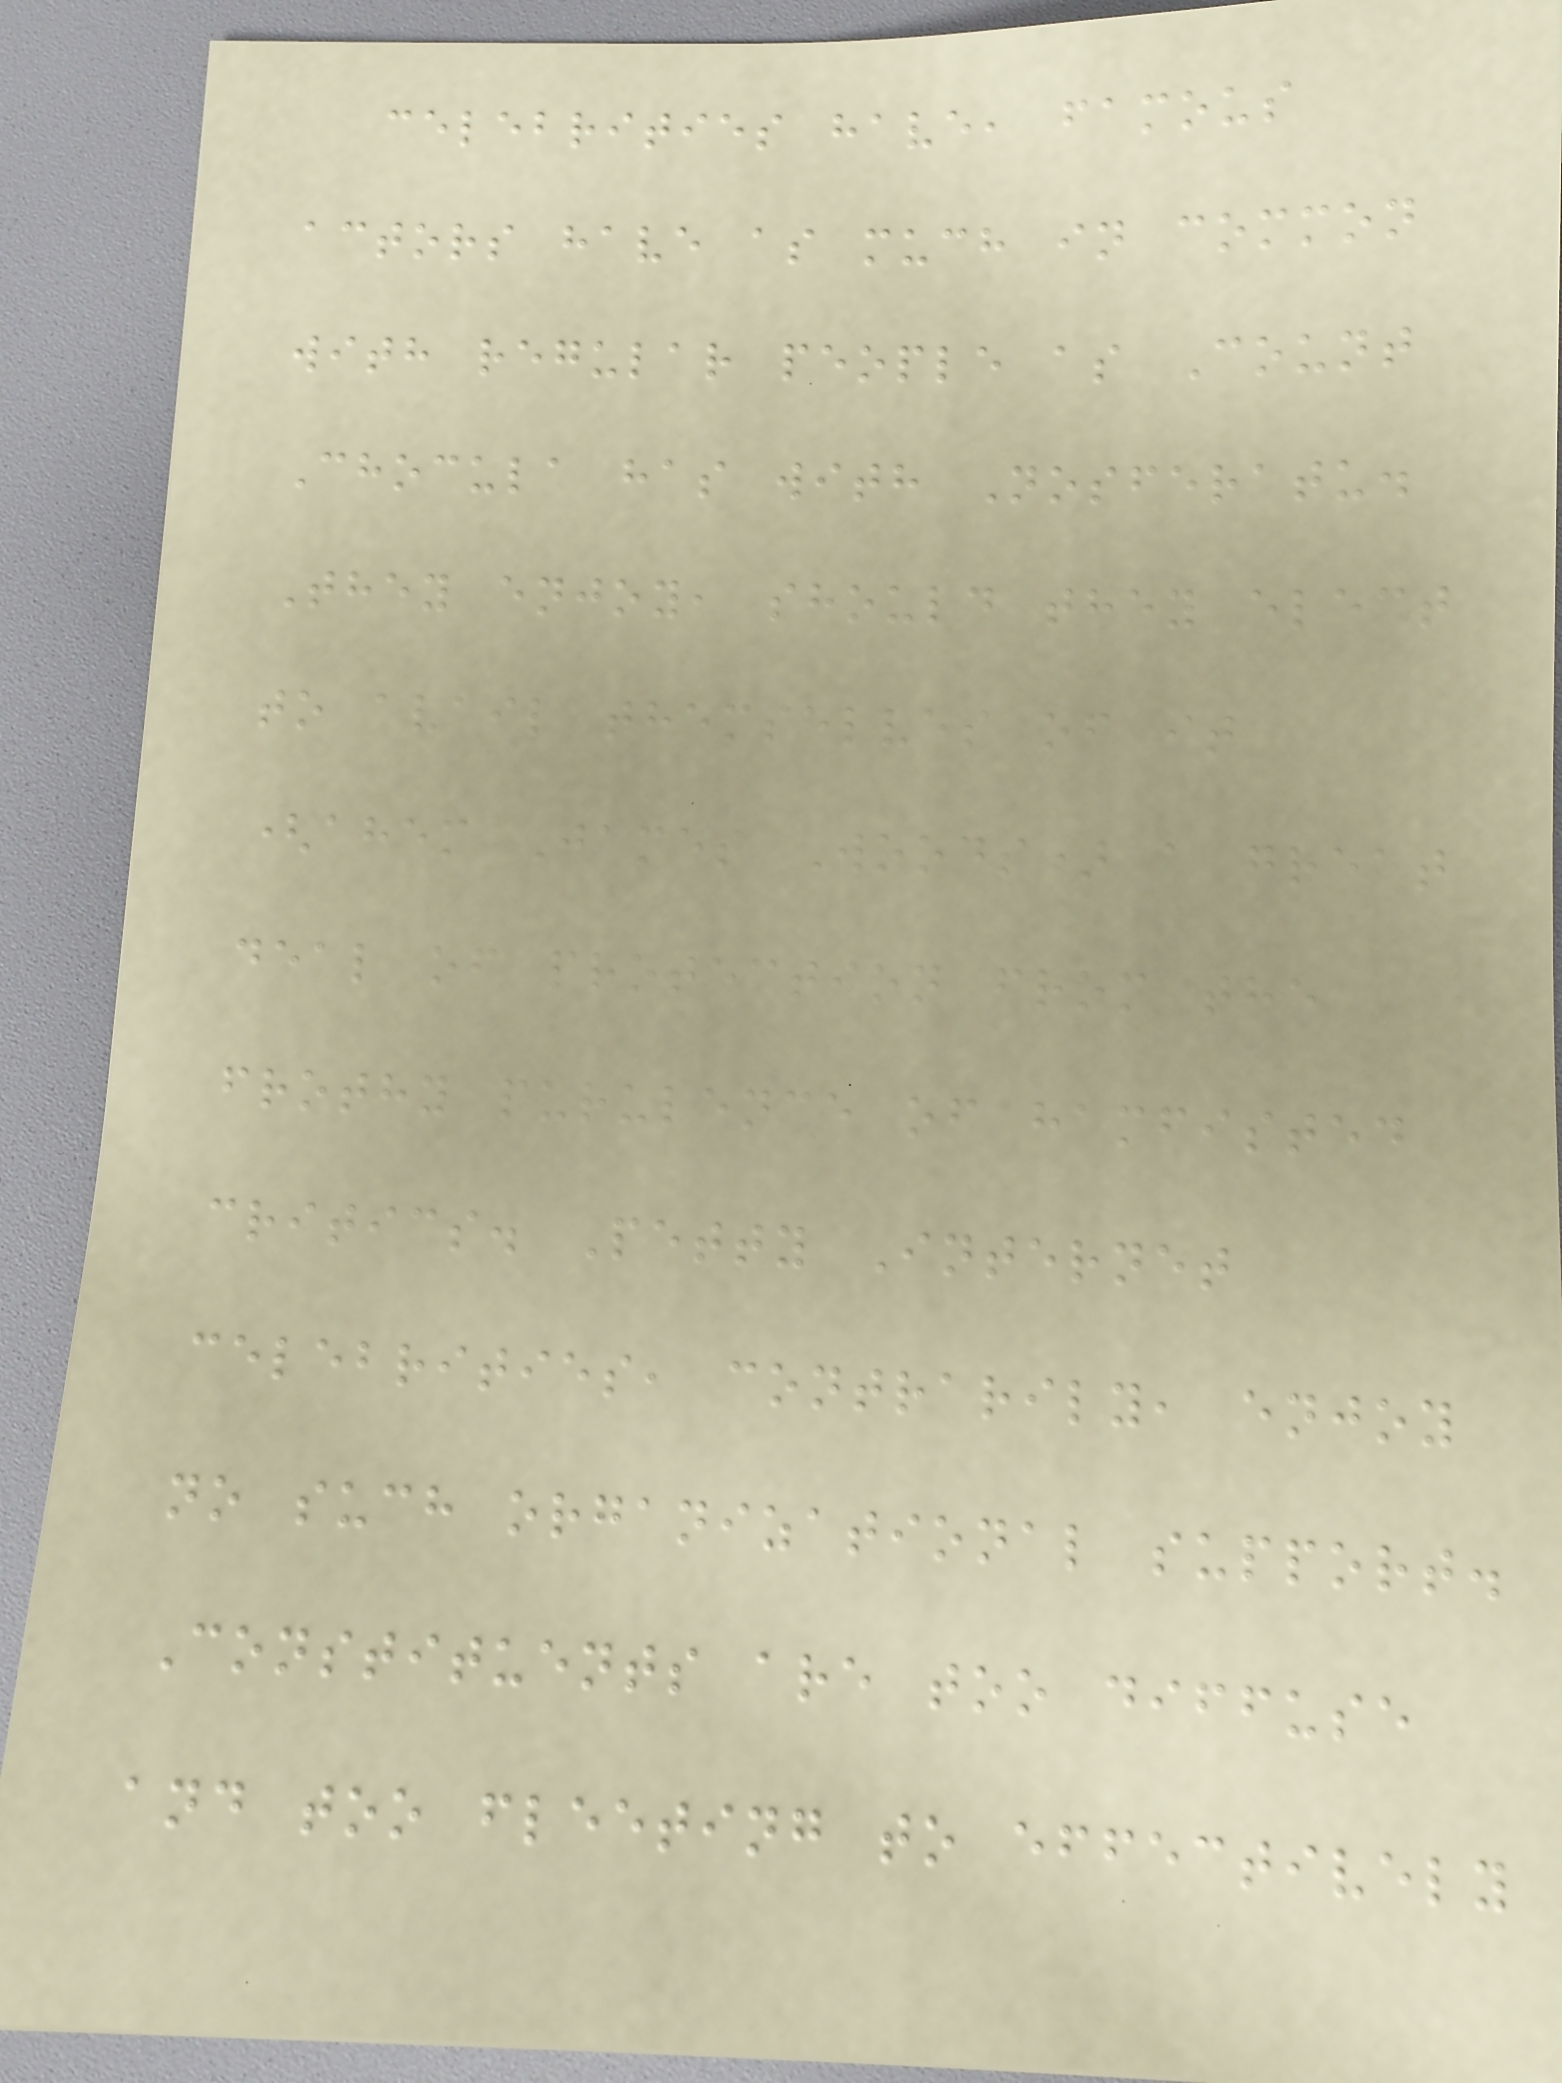celebrities have, famous
actors have as much in common
with regular people as Count
Chocula has with Nosferatu.
They enjoy, should they elect
to avail themselves of it
(ahem James Woods) a great
deal of protection from the
frothy purulence of hamfisted
critics. Petty Internet
celebrities, contrarily, enjoy
no such organizational support.
Constituents are too diffuse
and too fleeting to effectively
